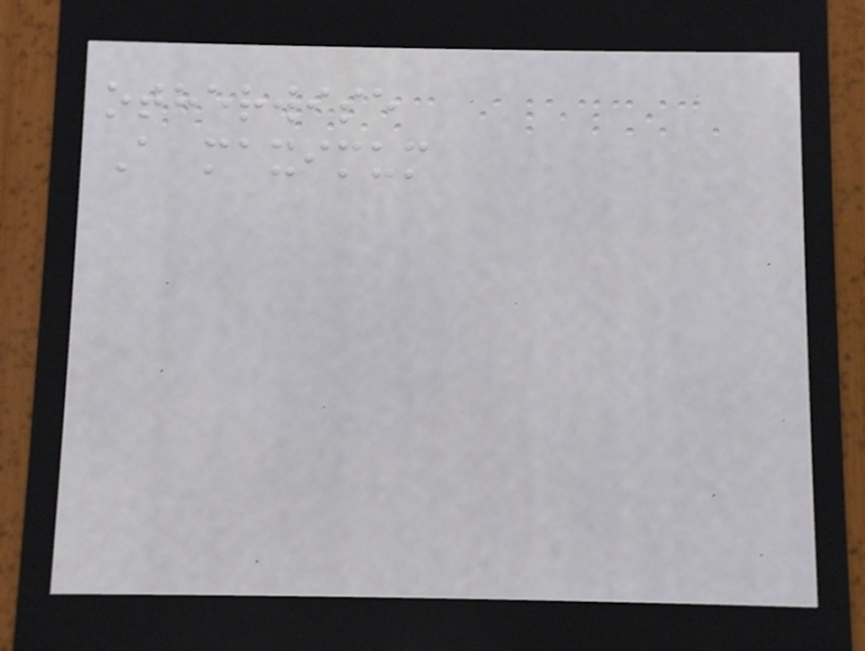otherwise
A maximum
